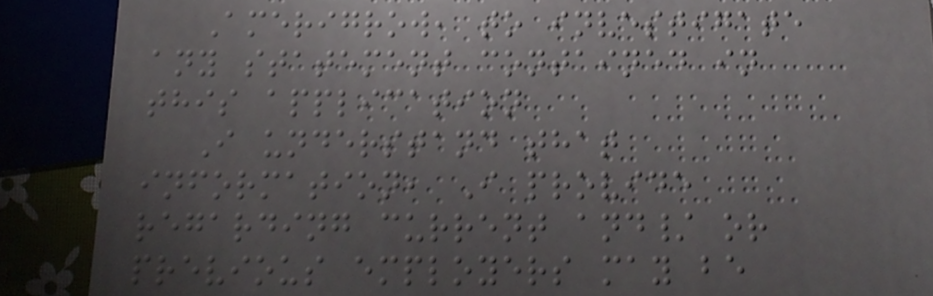Amerigrow, to investigate
any statement contained in
this application
I understand that
information, I provide
regarding current and/ or
previous employers may be
